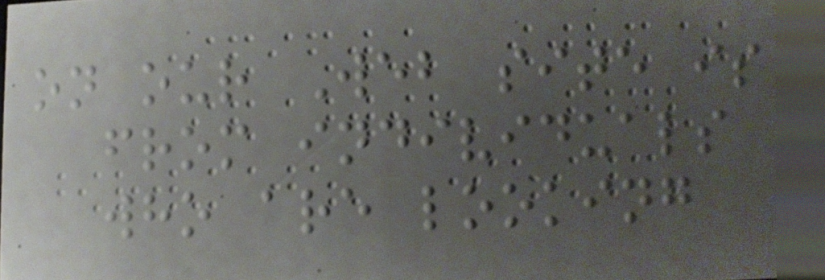on our Web site is
from individuals
who are looking
